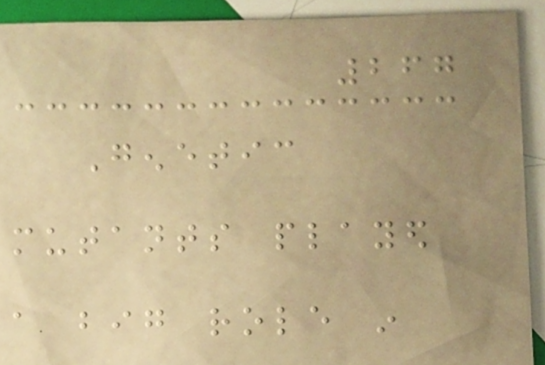267
Genetic
mutants played
a big role in
